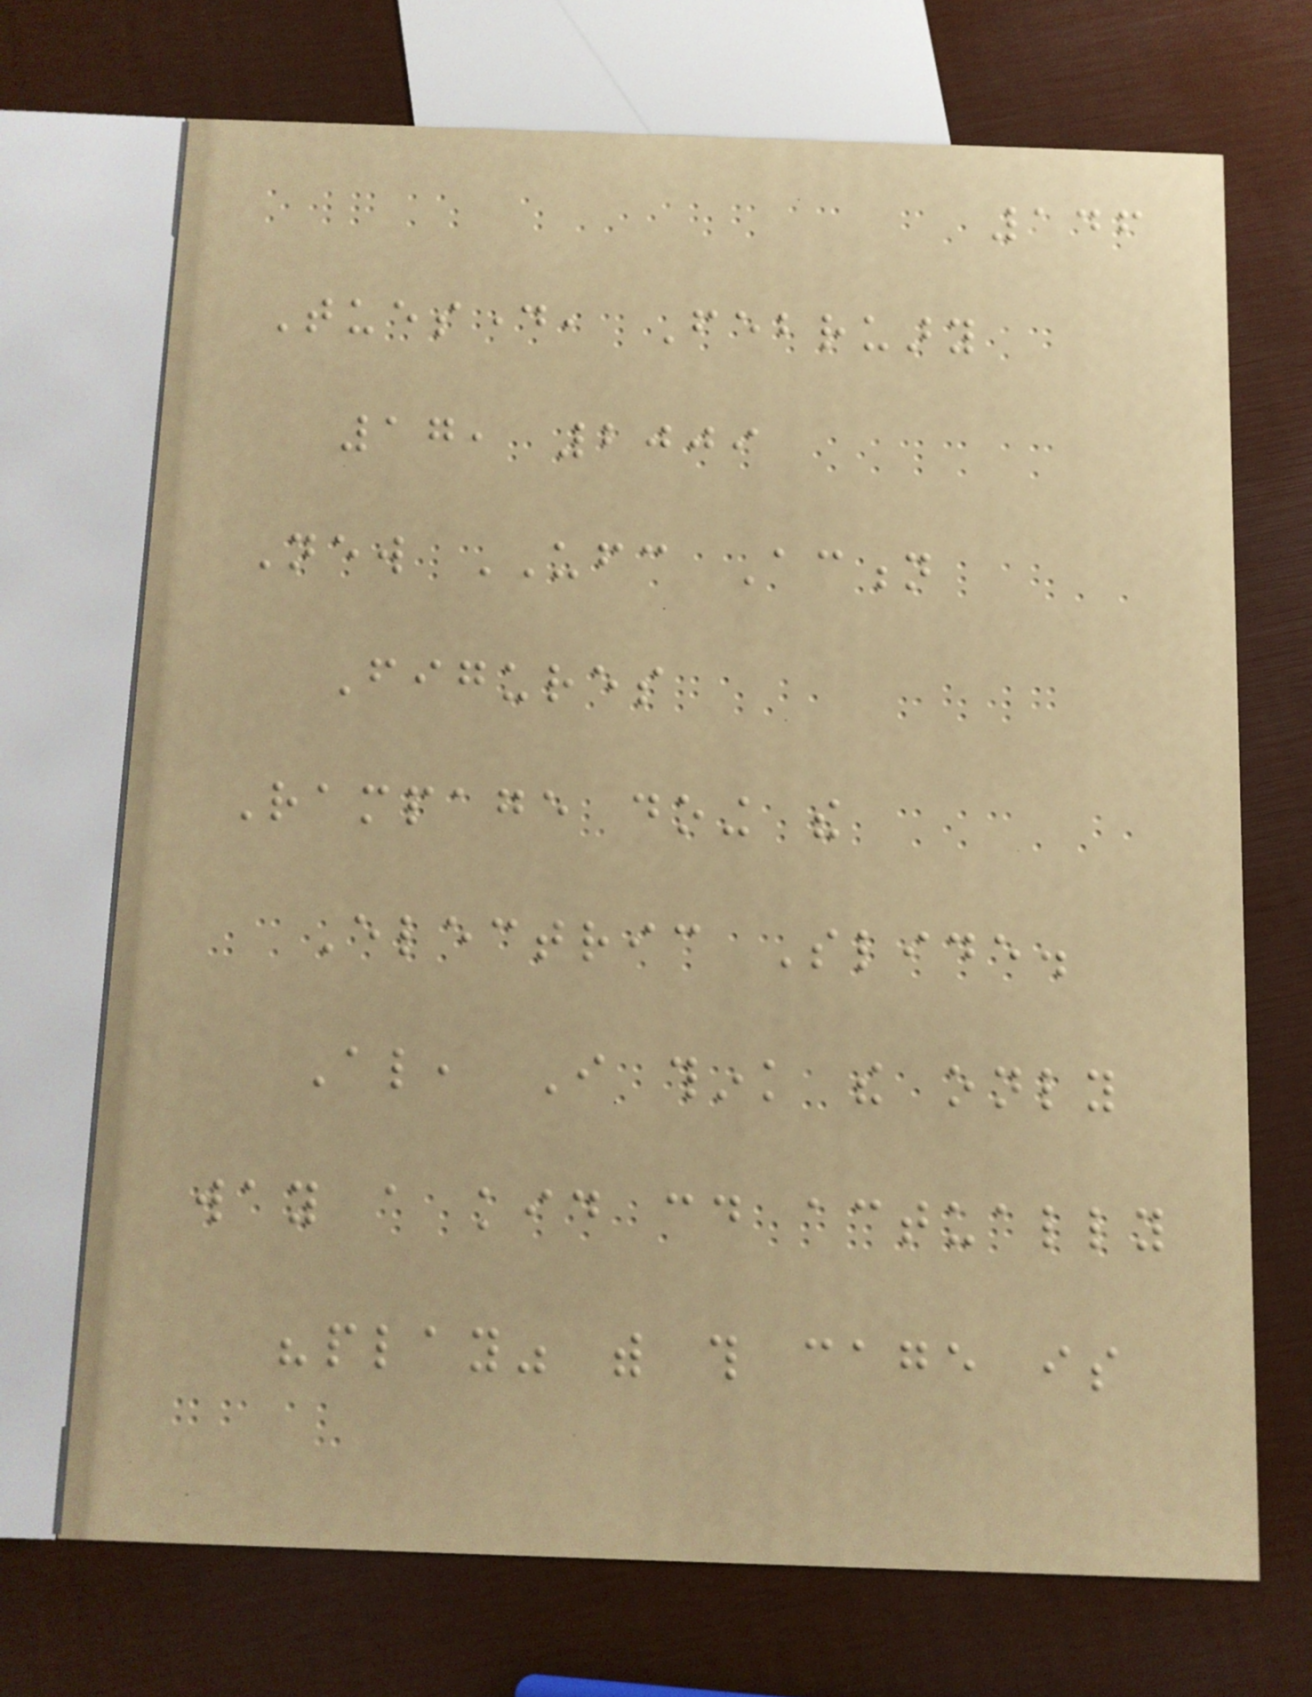146
Tuesday, February
17, 2009
New UFC Action
Figures
Rampage doing the
Electric Slide.
Also, I think the only
way a kid could actually
"play" with this cage is
